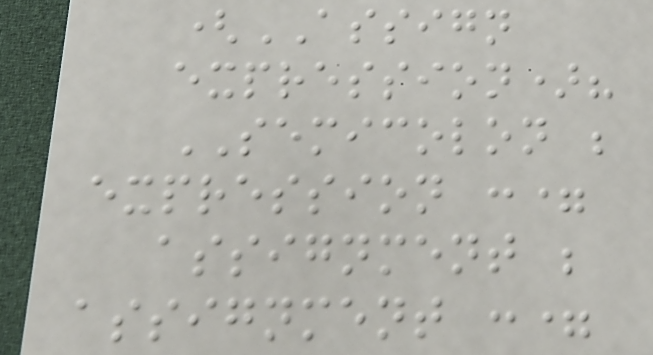(ASSIGN
expression)?
SEMICOLON ;
expression :=
assignment ;
assignment :=
